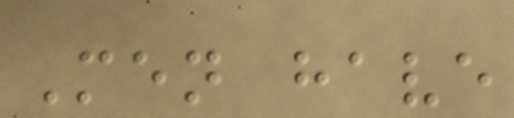Men have
